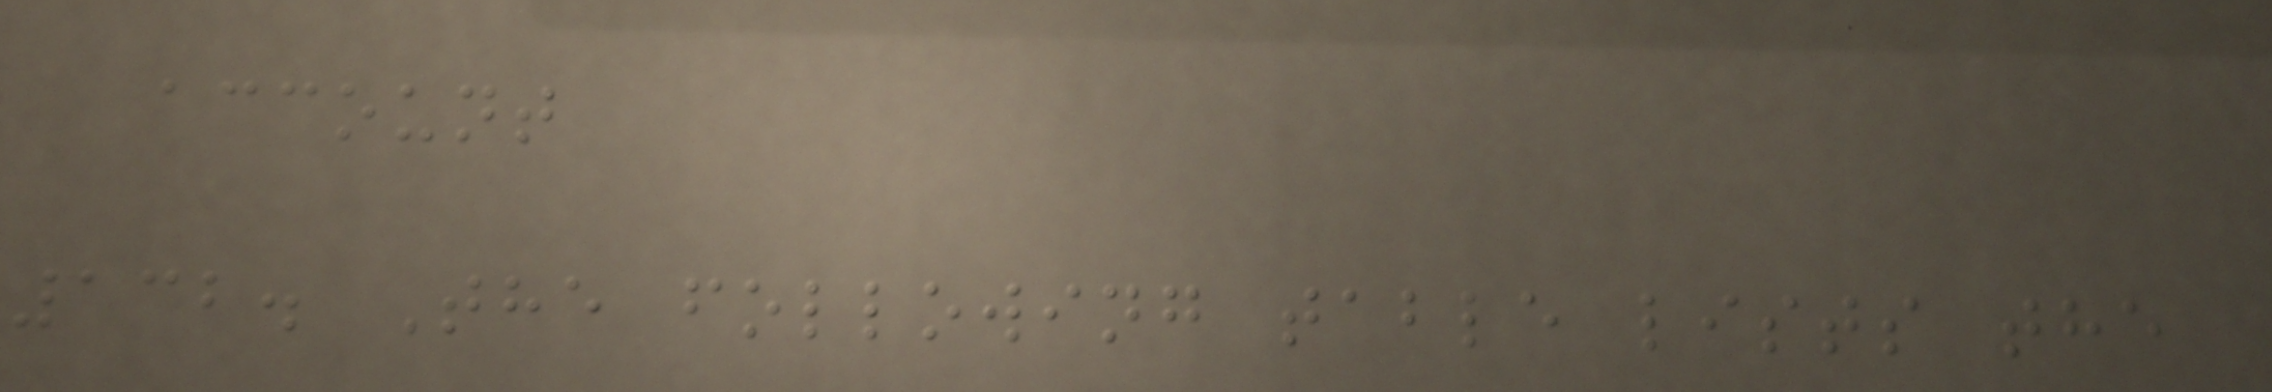account
132. The following table lists the
